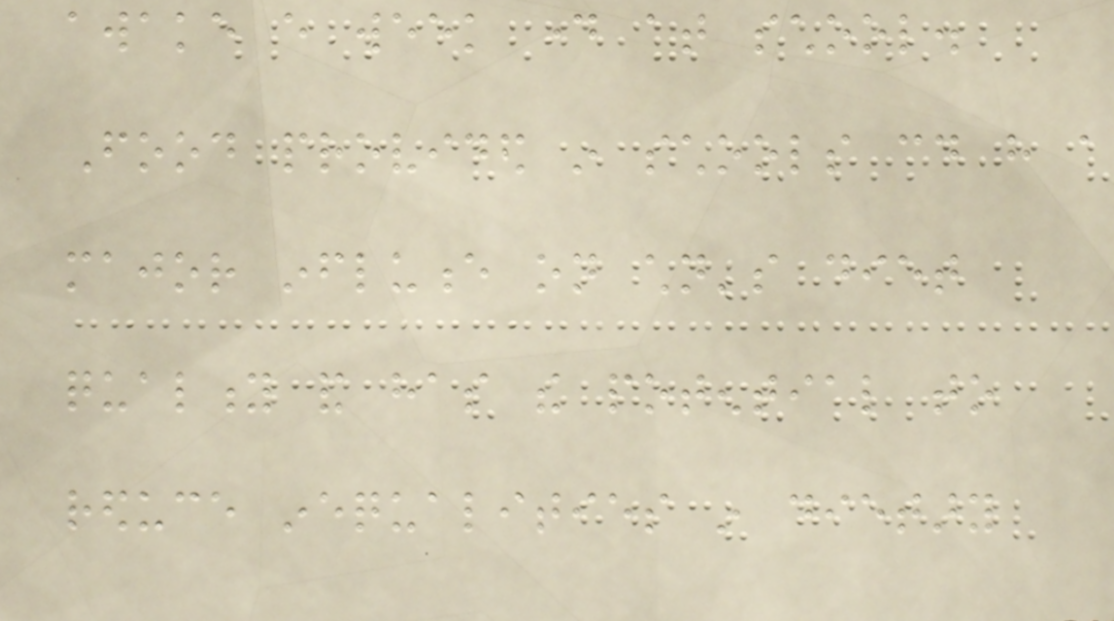awake every week day at school.
Food provided in schools could have a
major influence on children's diet
quality and has the potential to
reduce inequalities in dietary
